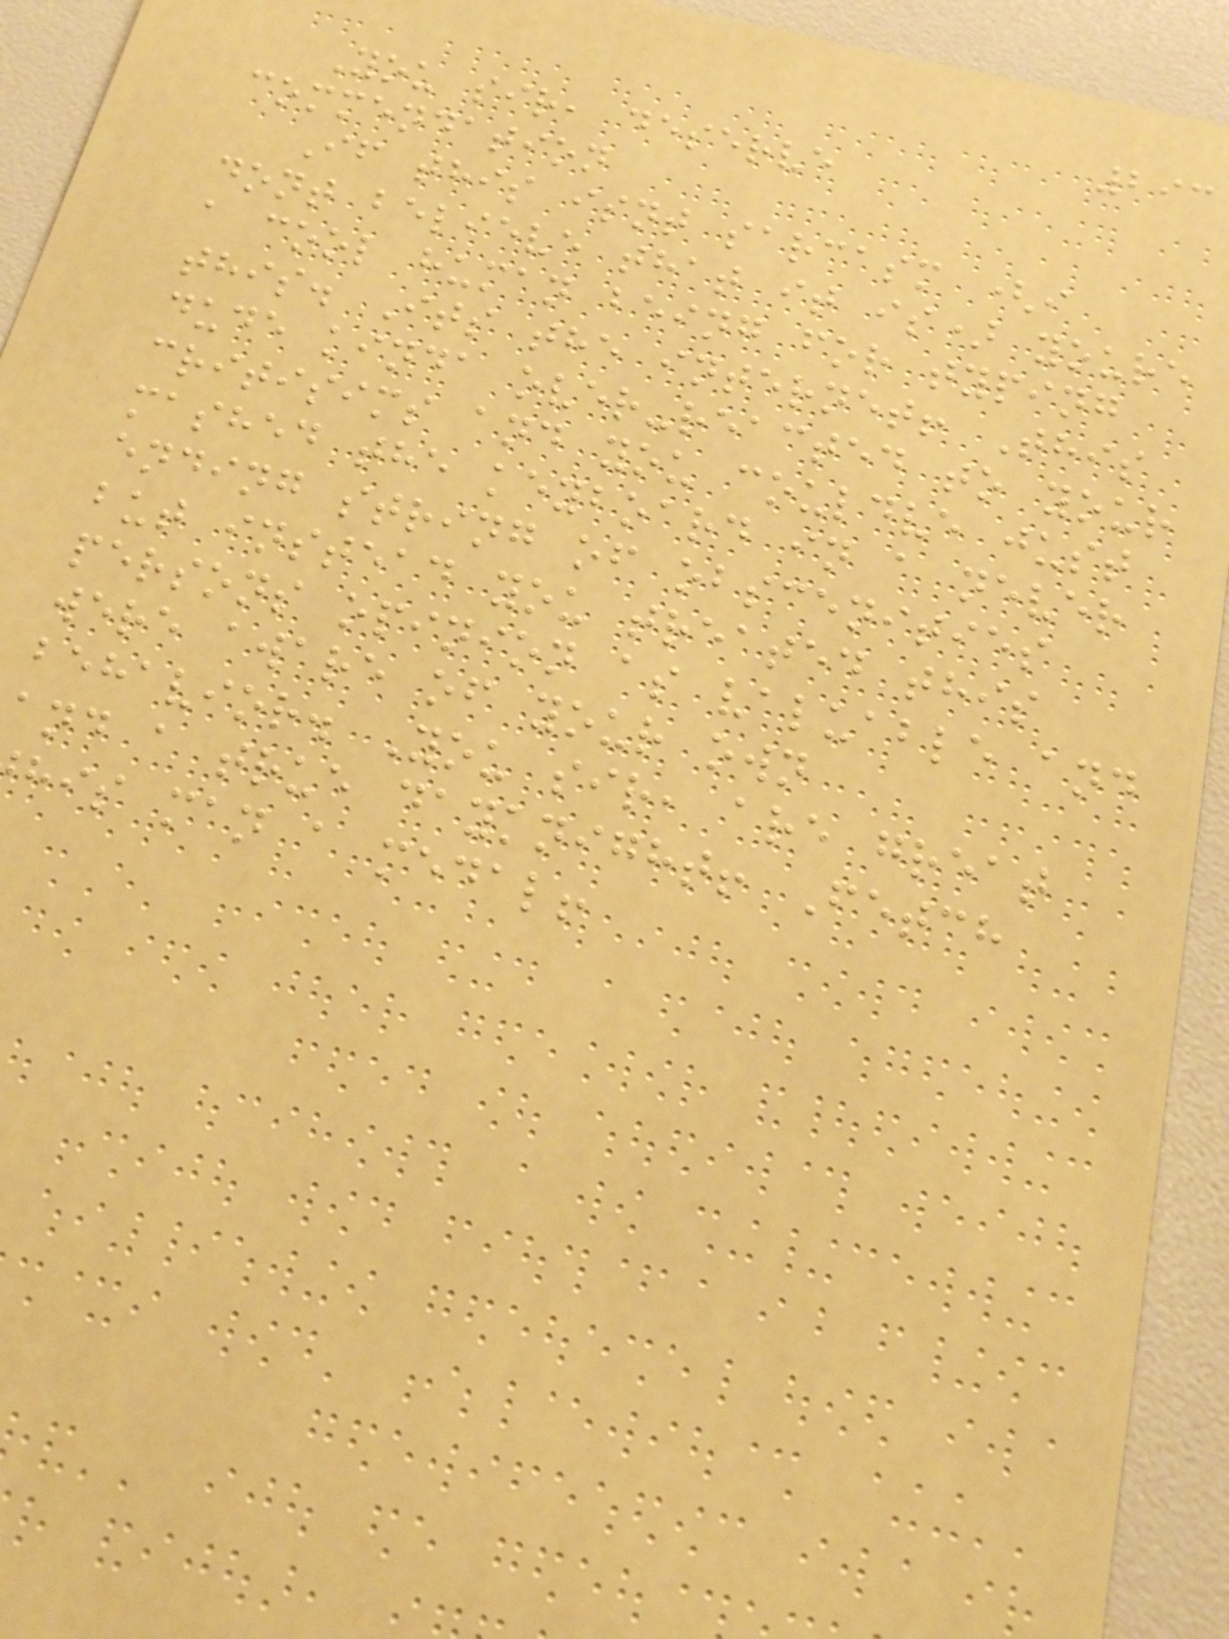293
You sir, deserve
commendation
If this isnt sarcasm (i
dont believe that it is) youre
a cool human being for typing
this. Its the internet! This
dude kinda over-reacted to your
critisims and you couldve just
mashed the keyboard in a never
ending string of obscenities
but instead you treated this
persons opinion as valuable and
were aware of your own
behavior. You sir, are great
and a true dayknight! Fetch
his man a medal!
